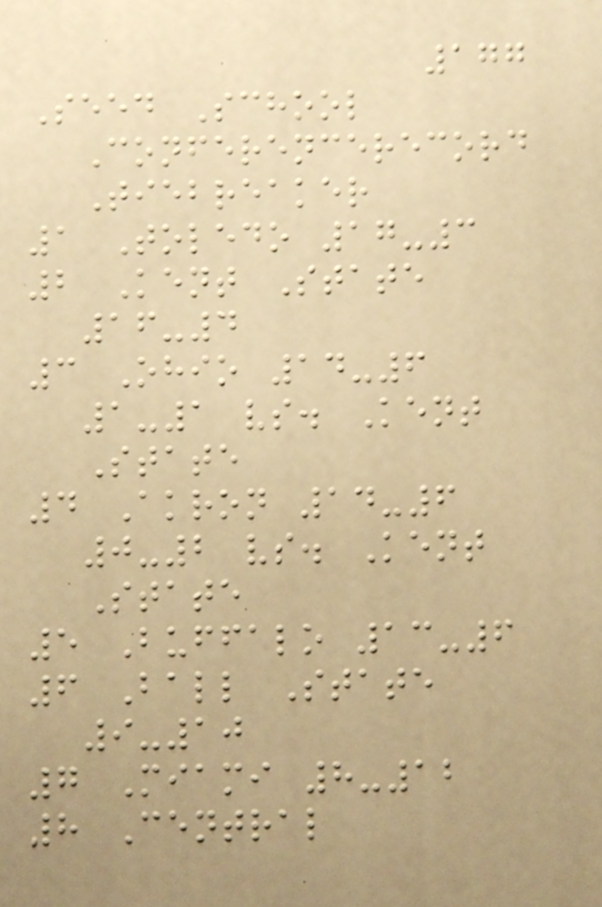177
Seed School
Conferencerecord
Tiebreaker
1 Toledo 17-3
2 Kent State
16-4
3 Ohio 14-6
1-1 vs. Kent
State
4 Akron 14-6
0-2 vs. Kent
State
5 Buffalo 13-6
6 Ball State
9-10
7 Miami 8-12
8 Central
